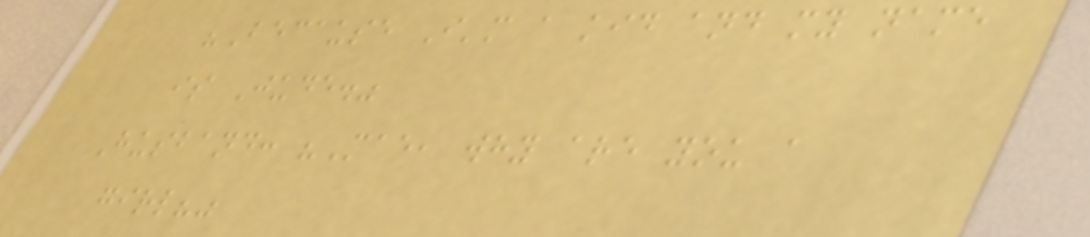"Because I'm a kid and my name
is Jude."
Husband: "Mae, why are you a
girl?"
